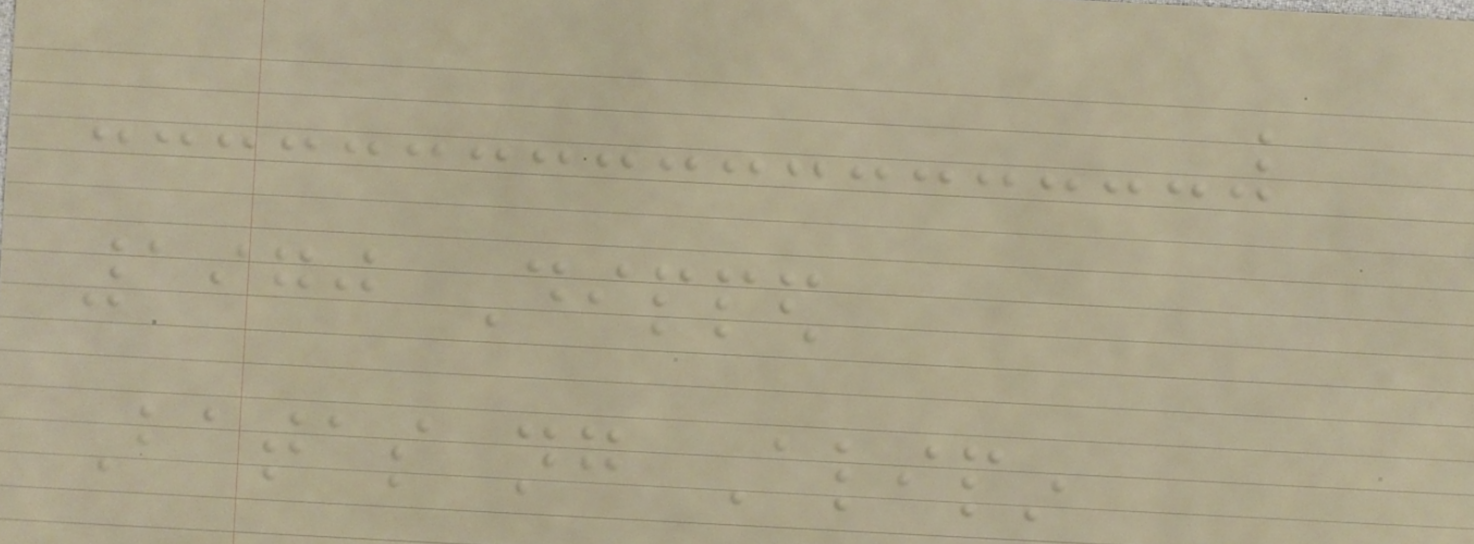1970 Dipped
Batas ng Alipin
